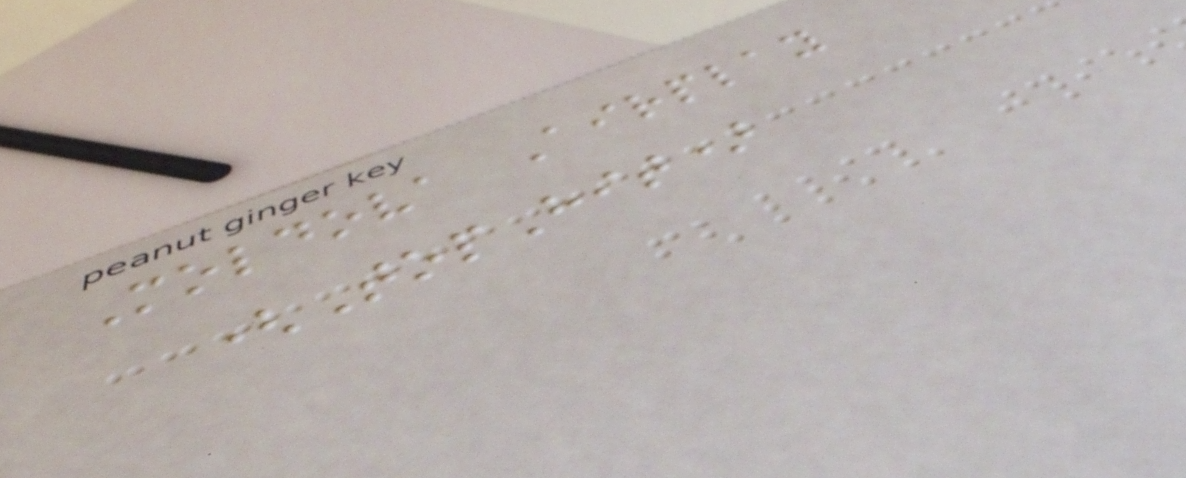Moldova Airplay
(TopHit)
